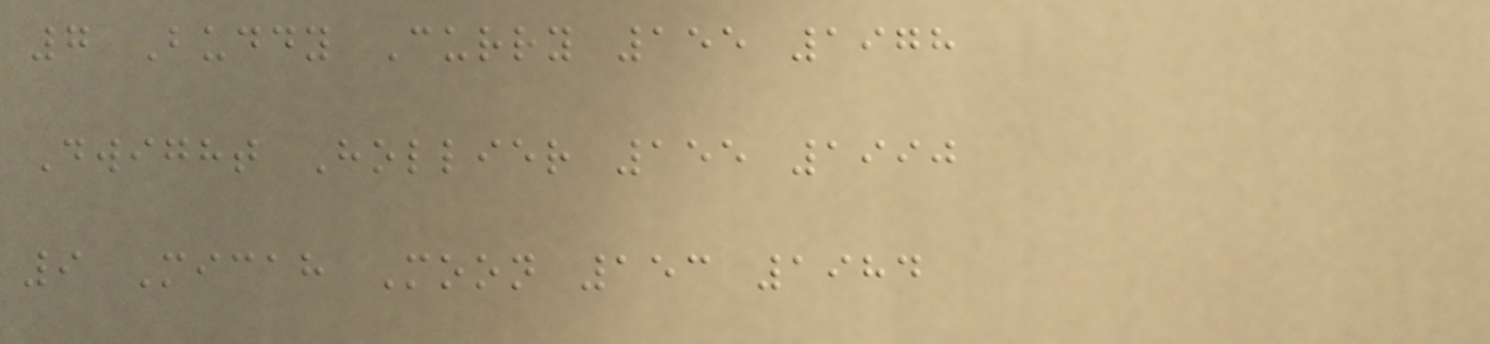7 Buddy Curry 155 1978
Dwight Hollier 155 1990
9 Micah Moon 153 1984
